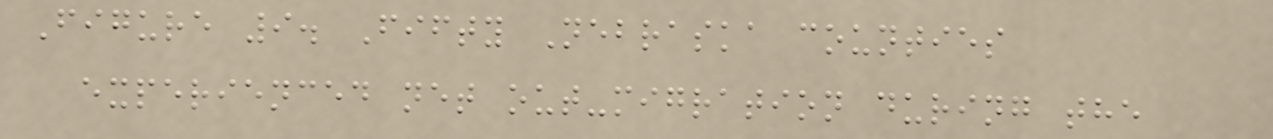Figure 9. Fifty Nebraska counties
experienced net out-migration during the
